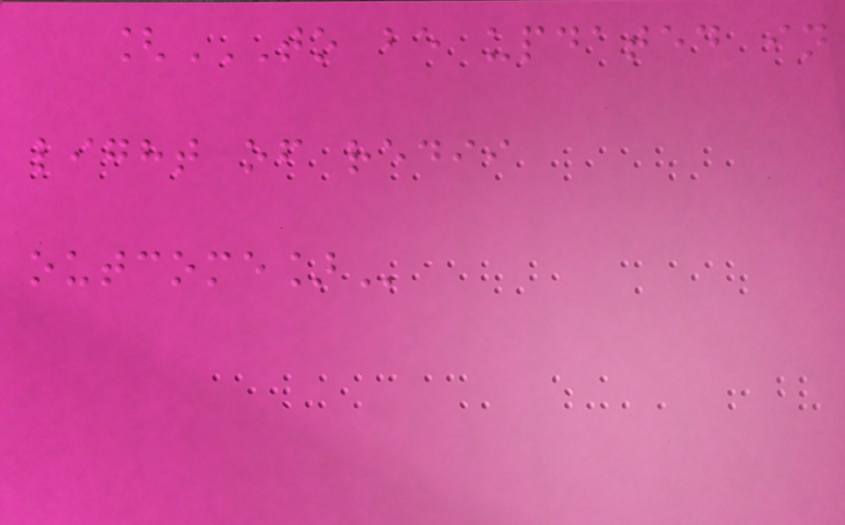[TO BE UPDATED IN
LIGHT OF REDII
OUTCOME]
